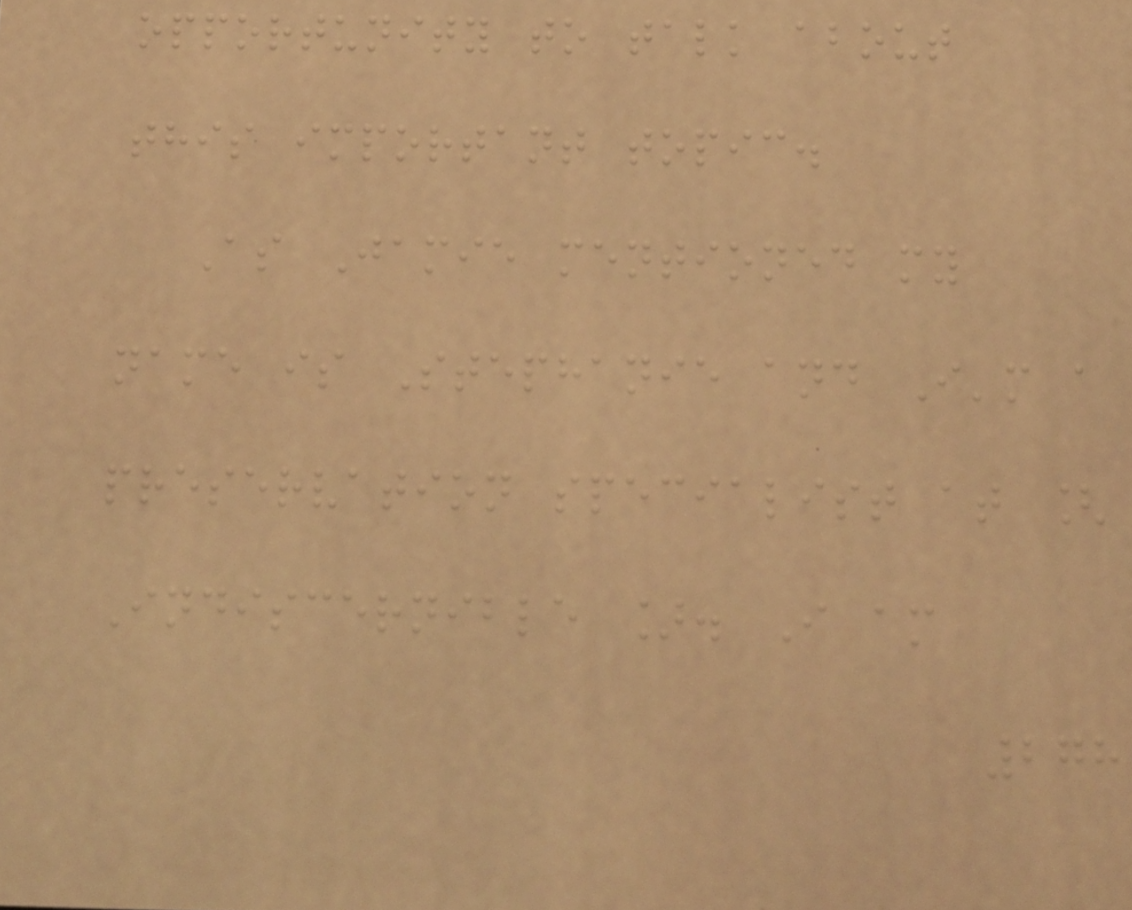opportunity to talk about
this important topic.
As Jamie mentioned my
name is Stephanie and I'm a
preservation specialist at [
Indiscernible ]. I am
278
